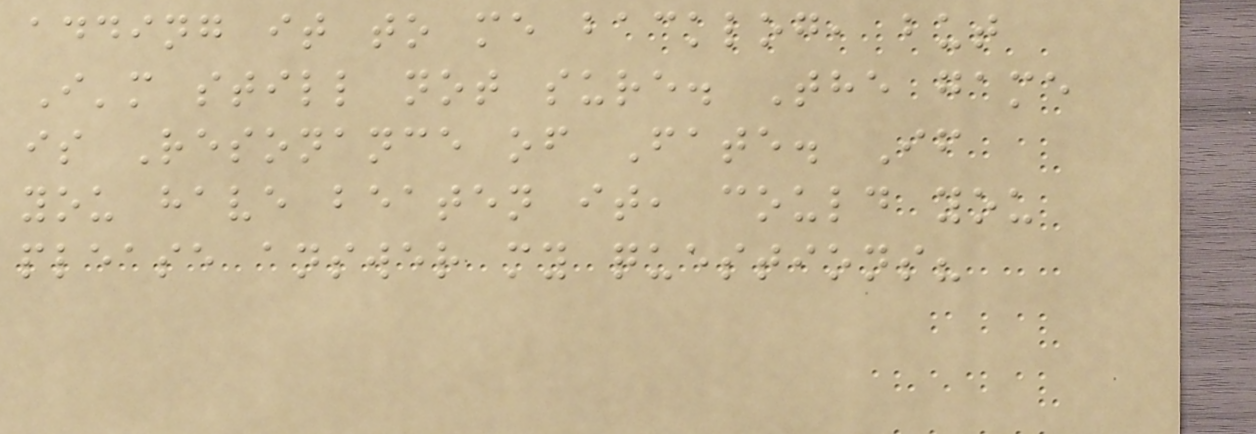adding it to me backlog, but
I'm still not sure. The game
is Resonance of Fate. If
you have beaten it, could you
please answer my questions?
